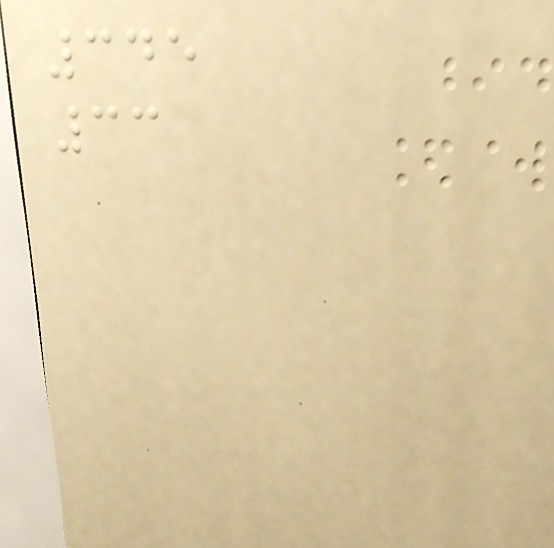345
33
